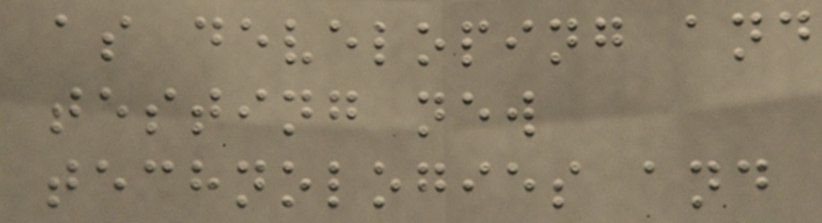as developing and
testing new
technologies and
